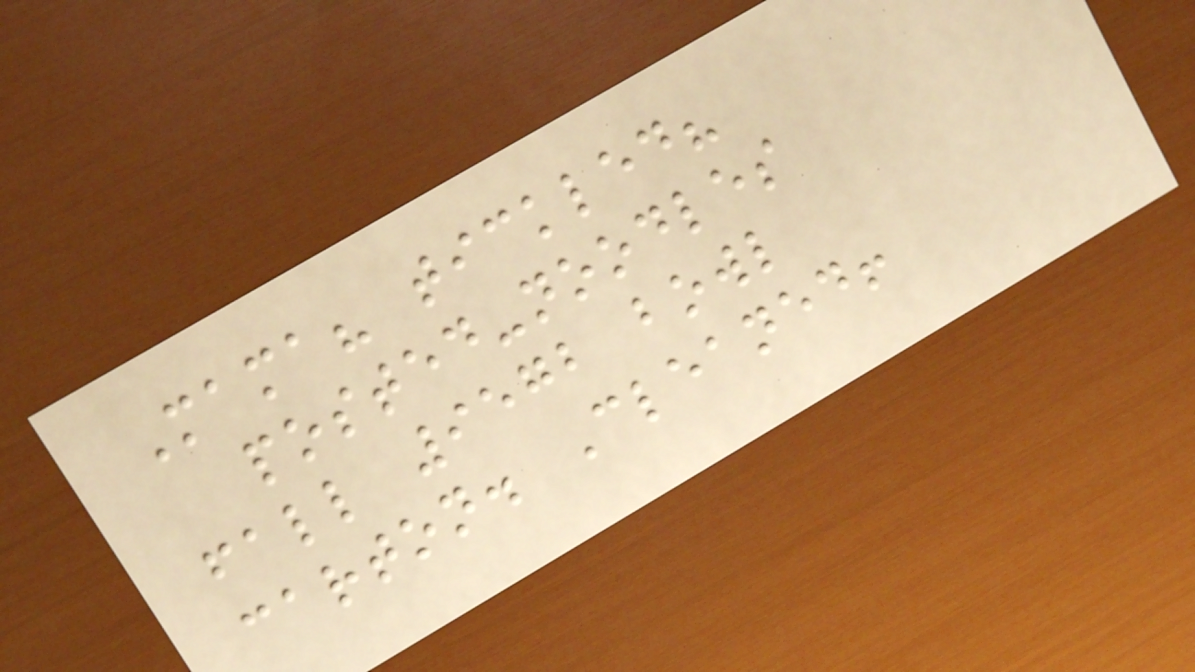Mama? tickled?
posted-noodles
fall 9572 bowl
carton. Cleaned!
